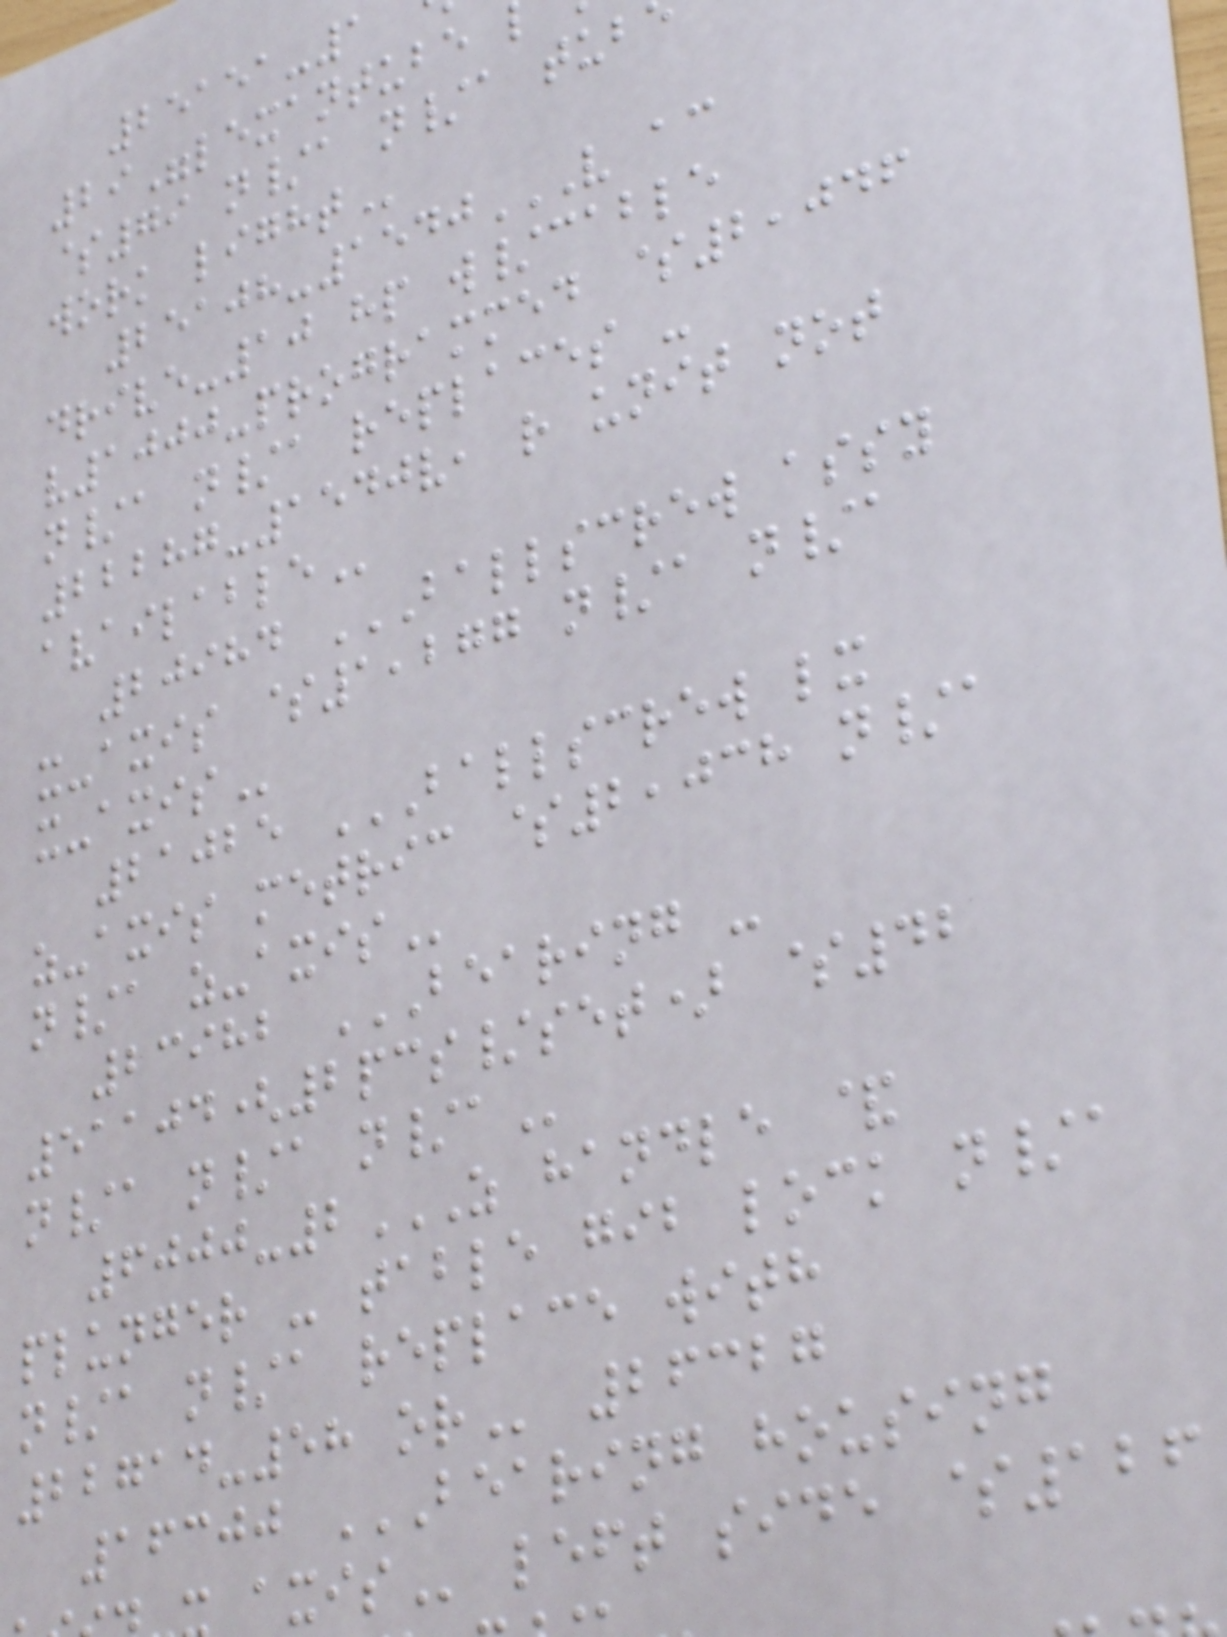25151-1
29"lexantube
$79 n/a n/a
work
25108-1540V AC
drive-10 hp w/cable
v1000-programmed $2,046
n/a n/a replaces -
22287-1540v, r unit not
20984 BALLSCREW ASSY
x-axis $1,277 n/a n/a
21025 BALLSCREW LX
z-axis metric $2,038 n/a
n/a
23982 BEARING -
51104(2pcs/set) $42
n/a n/a
6000-2Z HANDLE &
plunger - table gib lock n/a
n/a n/a replace with
22714-58
16300 BEARING HOUSING
left side $126
